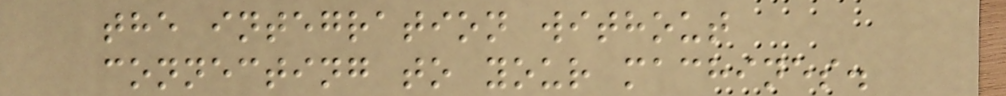the integration without
connecting to your machines.
